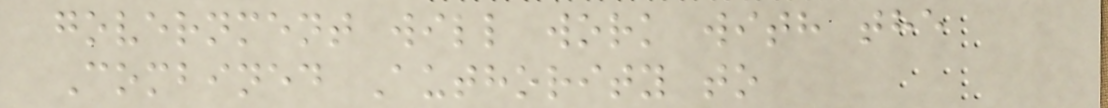government will work with the
Combined Authority to
